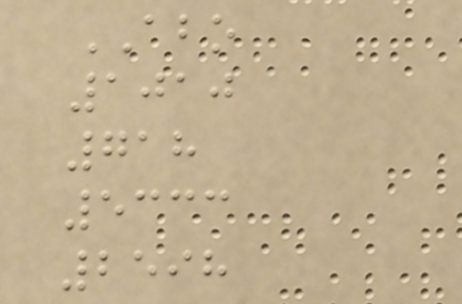ABO
1010
718
5333
2598
